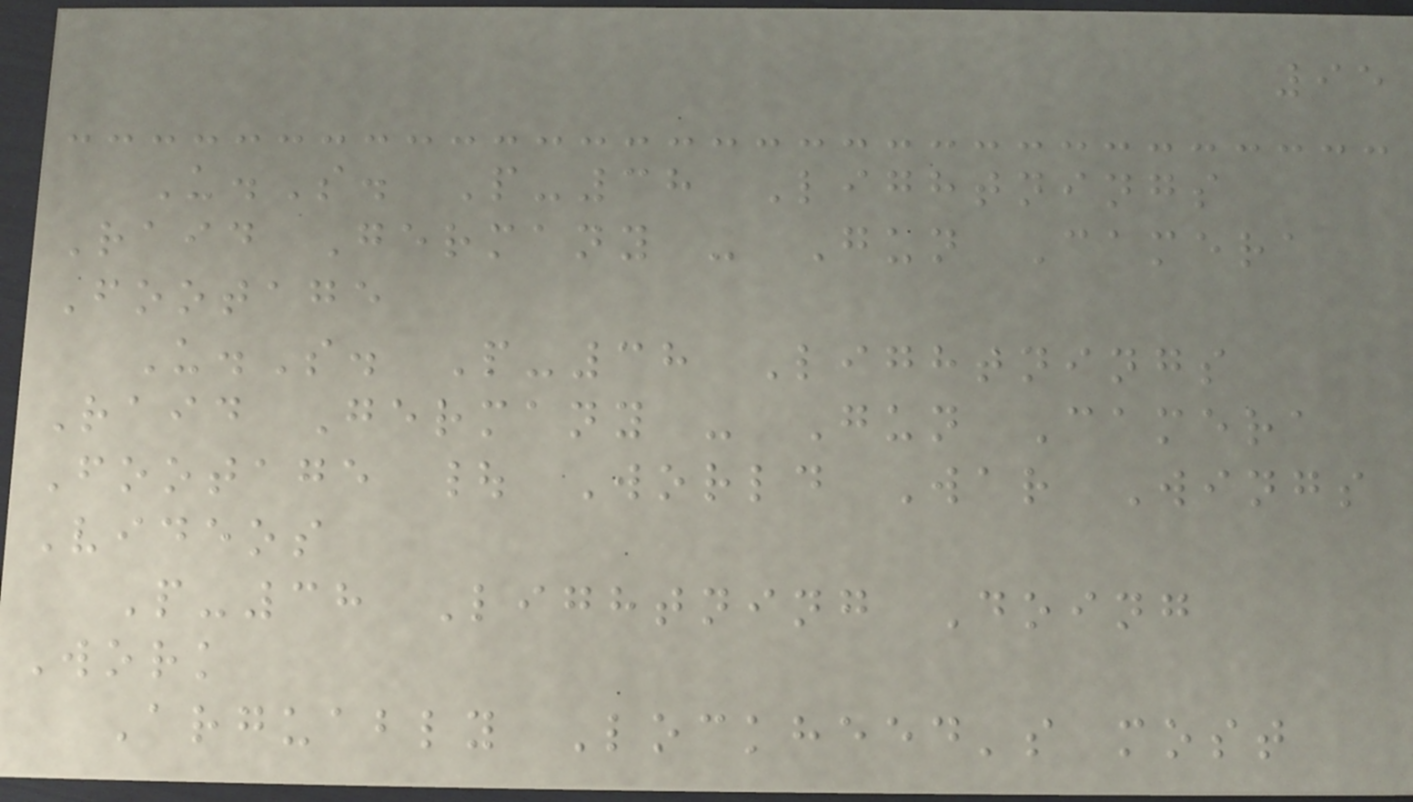95
U.S. P-38 Lightnings
Raid Germany - Gun Camera
Footage
U.S. P-38 Lightnings
Raid Germany - Gun Camera
Footage | World War Wings
Videos
P-38 Lightning Doing
Work
Arguably Lockheed's most
